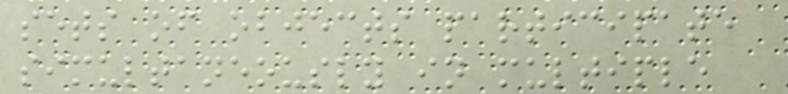sets of objects participate
simultaneously in multiple
